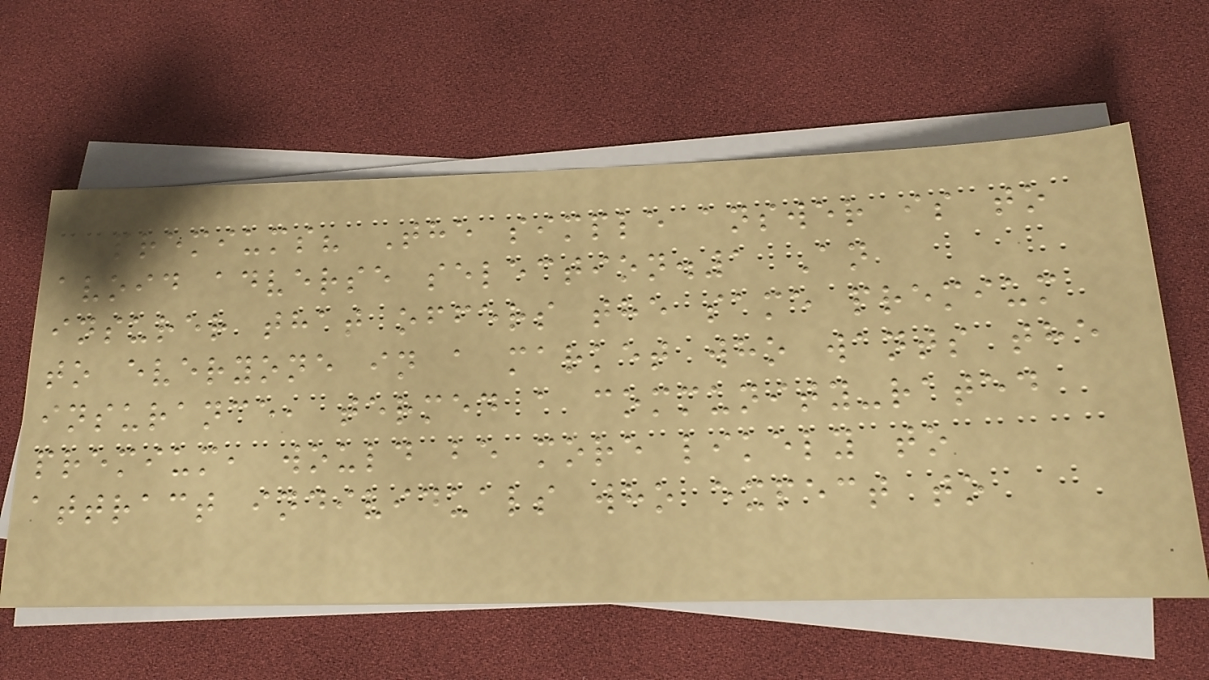premiums? The simple answer is to
avoid adverse selection.1 An
insurer that offers the same premium
to everyone in a market who wants the
insurance, termed a community-rated
premium, would be more likely to
attract individuals who expect to
